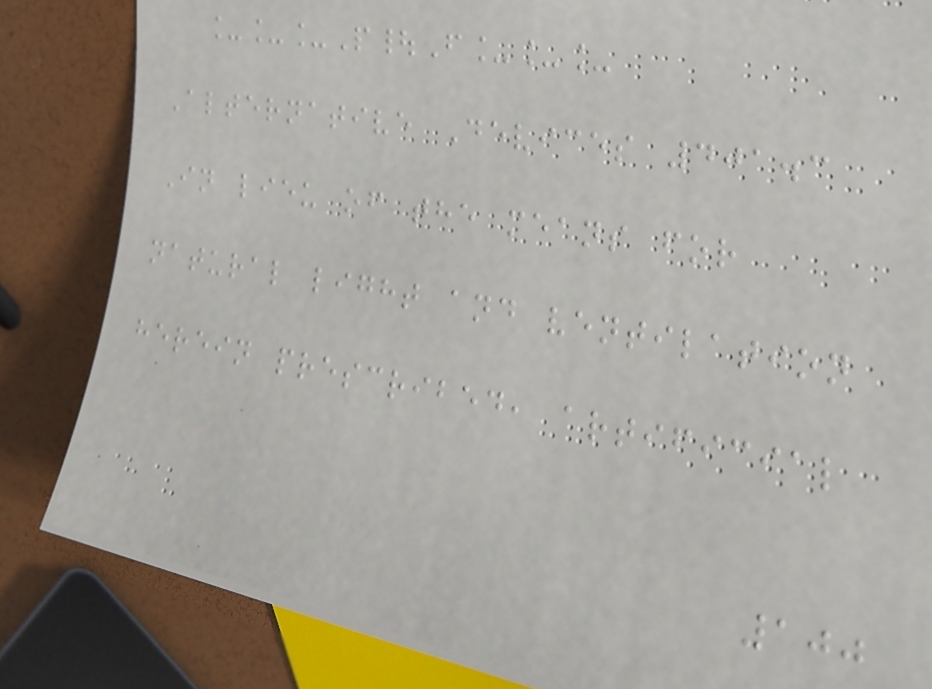___P|F___
Alternative Devices 401.3
In lieu of the means for
natural light and ventilation
herein prescribed, artificial
100
